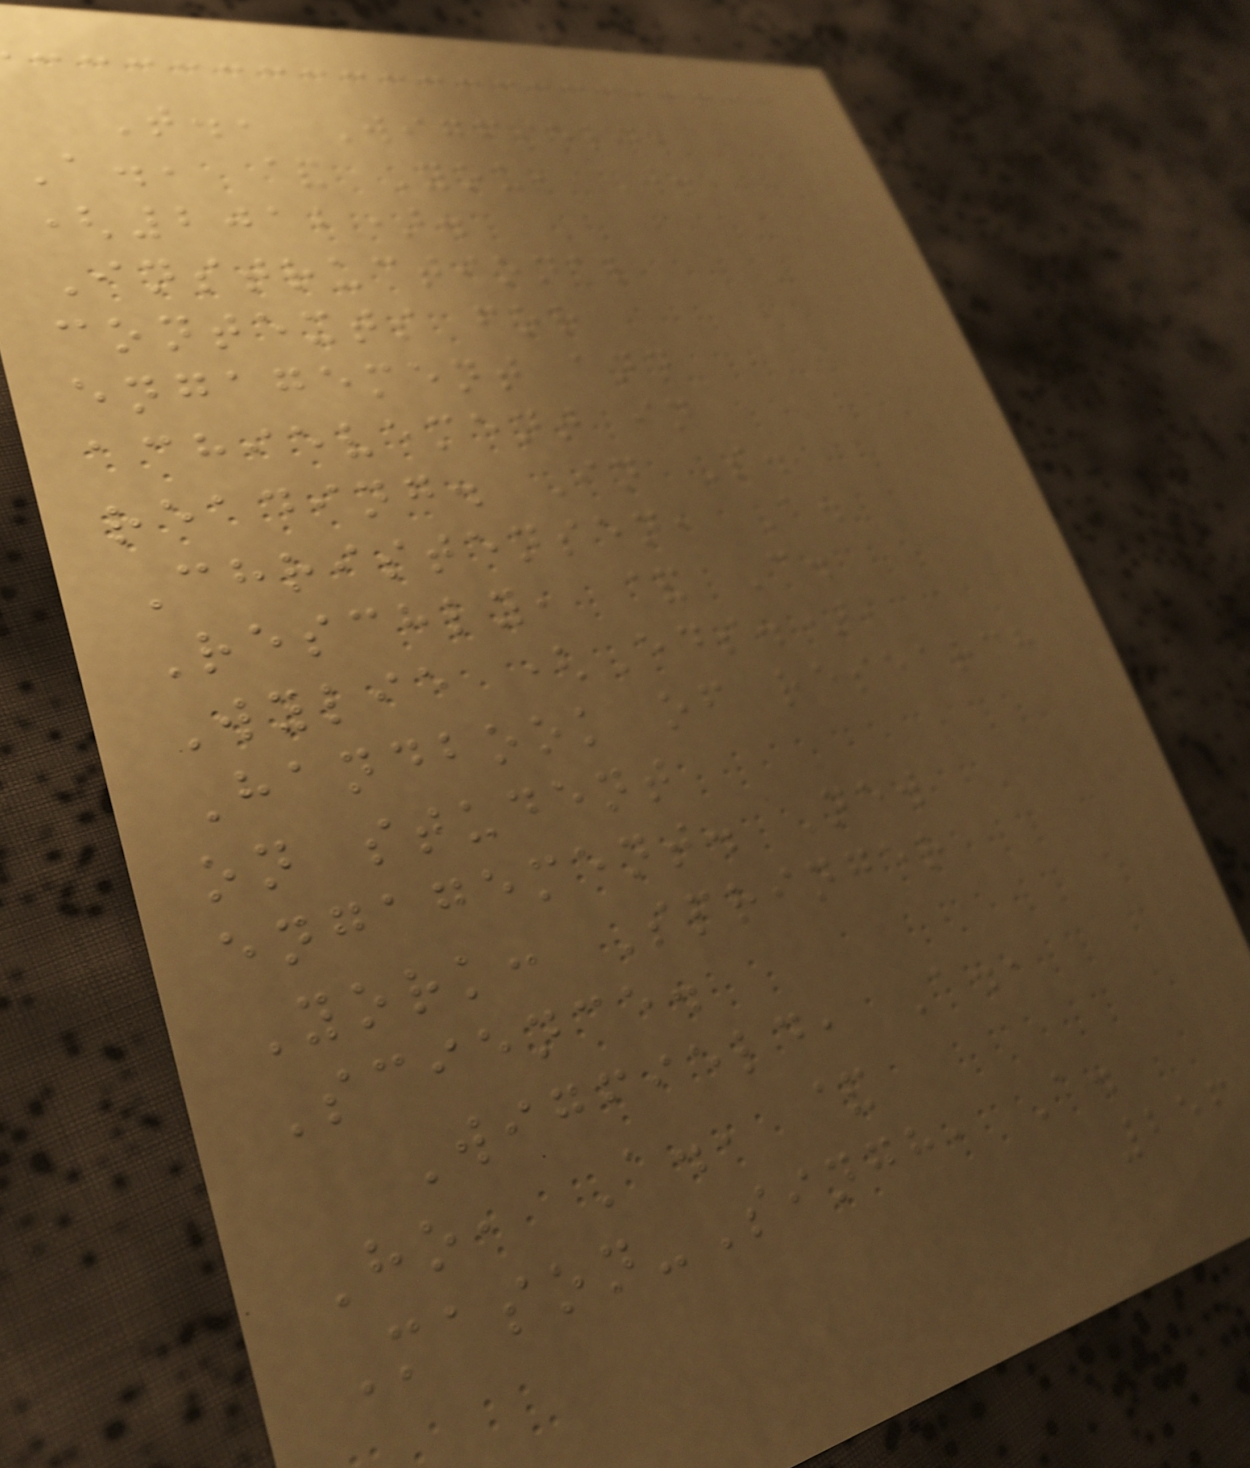T., Wigfield,
A., & You, W.
(2012).
Instructional
contexts for
engagement and
achievement in
reading. In S.
Christensen, A.
Reschly, & C.
Wylie (Eds.),
Handbook of research
on student
engagement. New
York: Springer
Science.
Wigfield, A.,
Ho, A., &
Mason-Singh, A.
256
